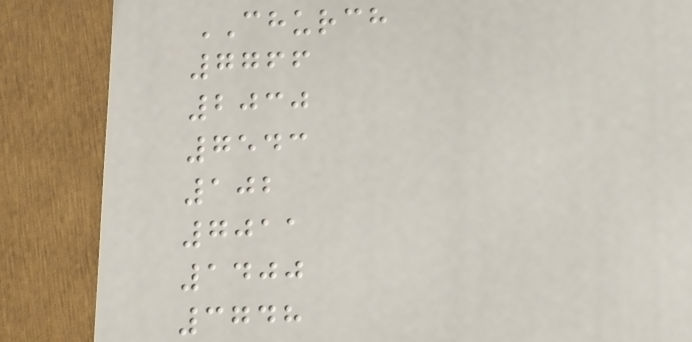CHURCH
7766
2030
7543
102
7011
1400
3748
